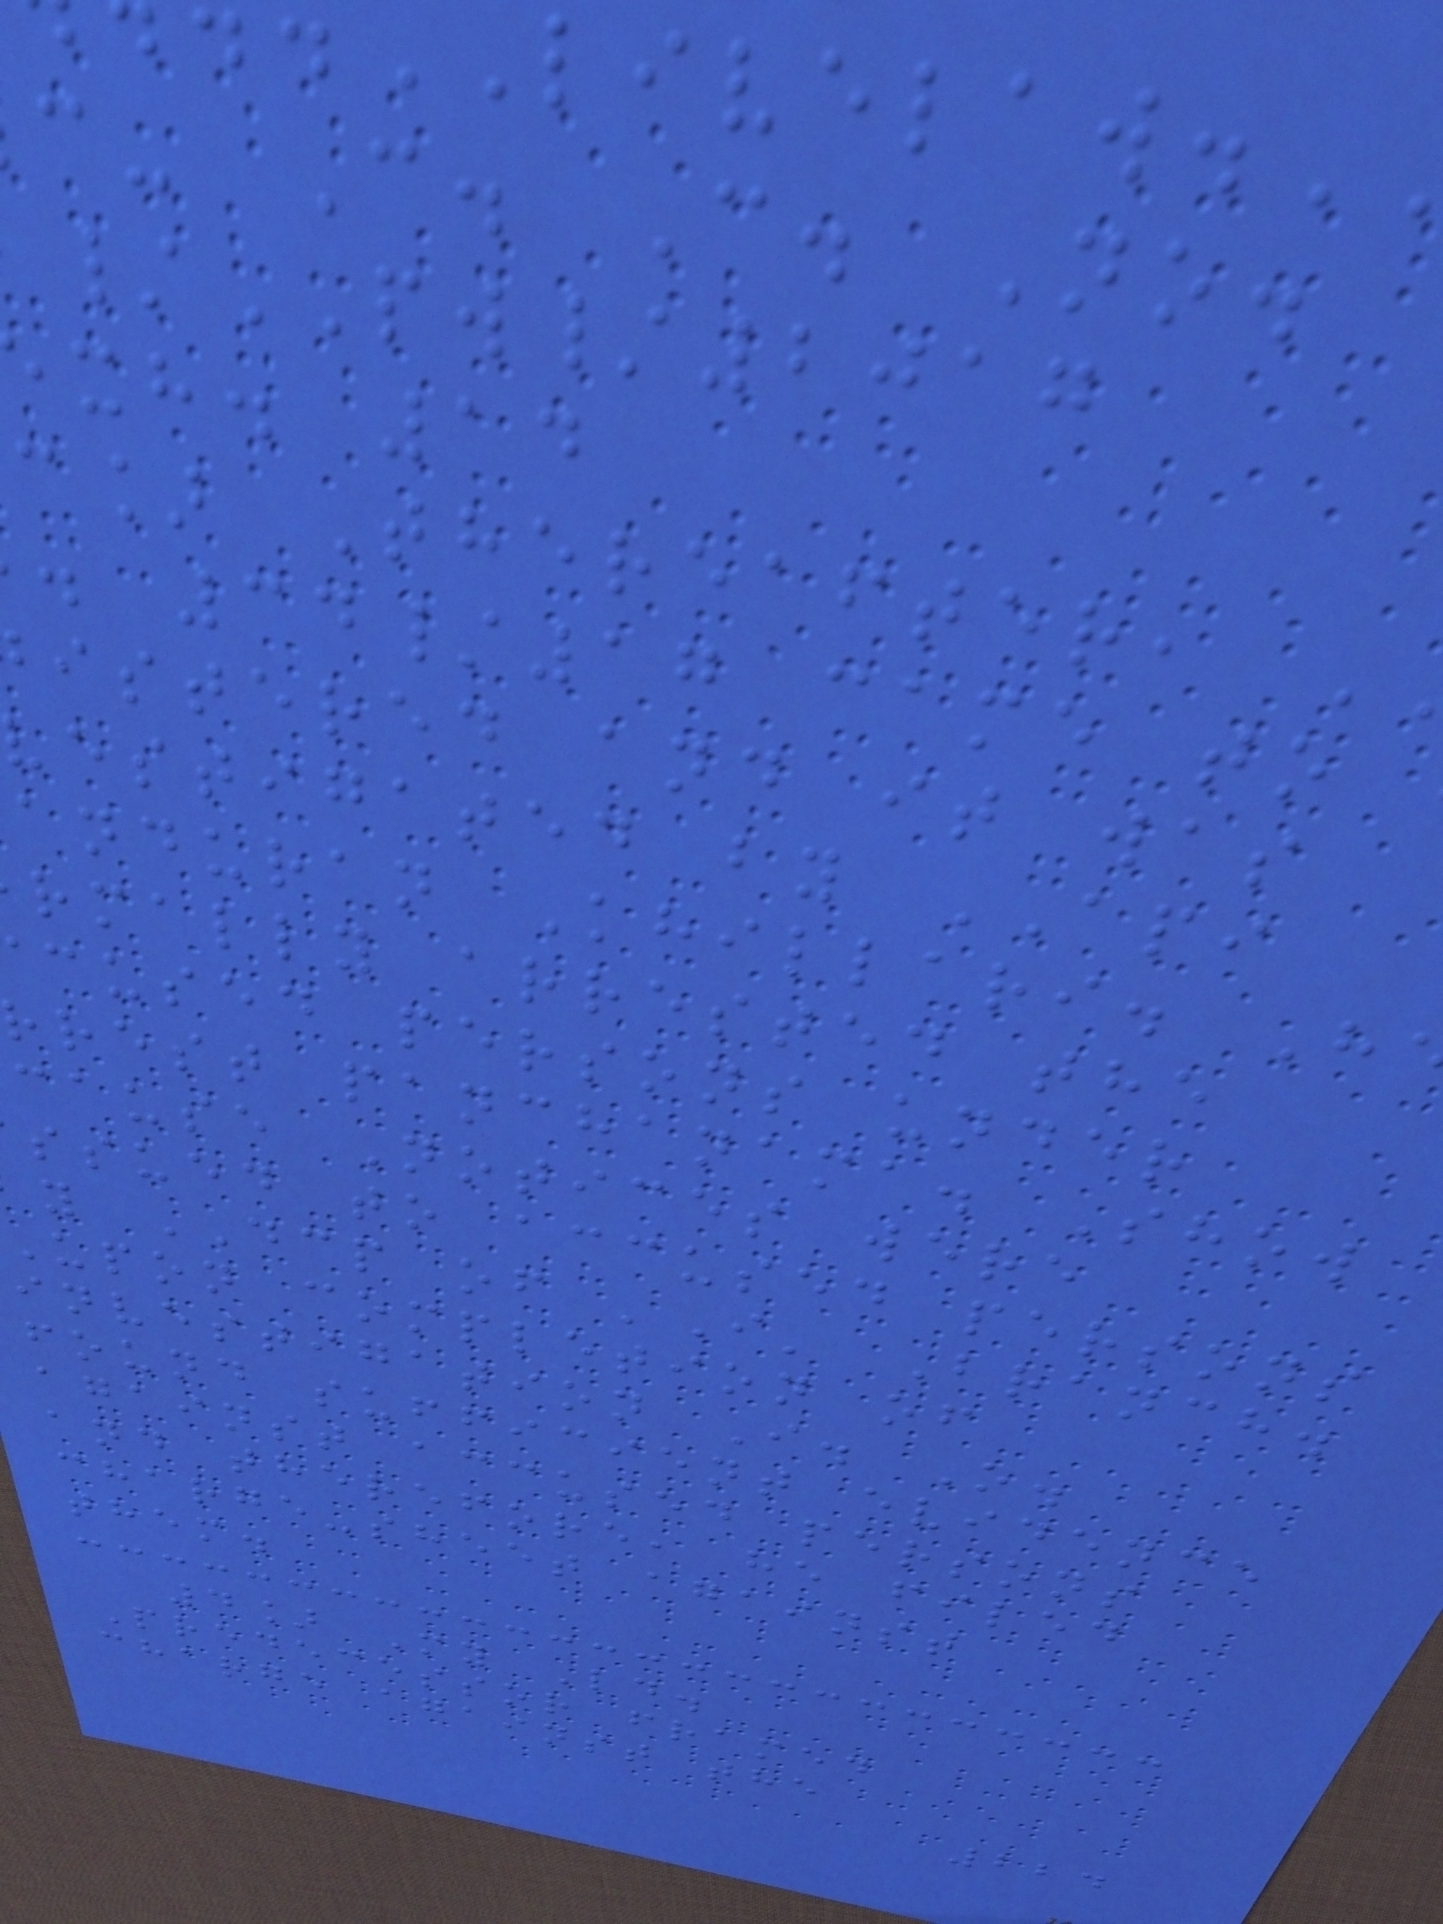c- C. C. No.
/PW/2017
xh. 14
c] Thereafter,
. 34/17 came to
istered and it was
estigated by API
anduran Khillari. H
rmally arrested the
cused persons under
rrest panchanama. Show
cause Notices were
ssued to accused persons
y DCP of 'I' Branch.
Upon completion of
investigation I. O.
found sufficient evidence
against accused persons
and therefore, he filed
charge-sheet against
them.
4] My Ld.
Predecessor framed
charge against the
224
